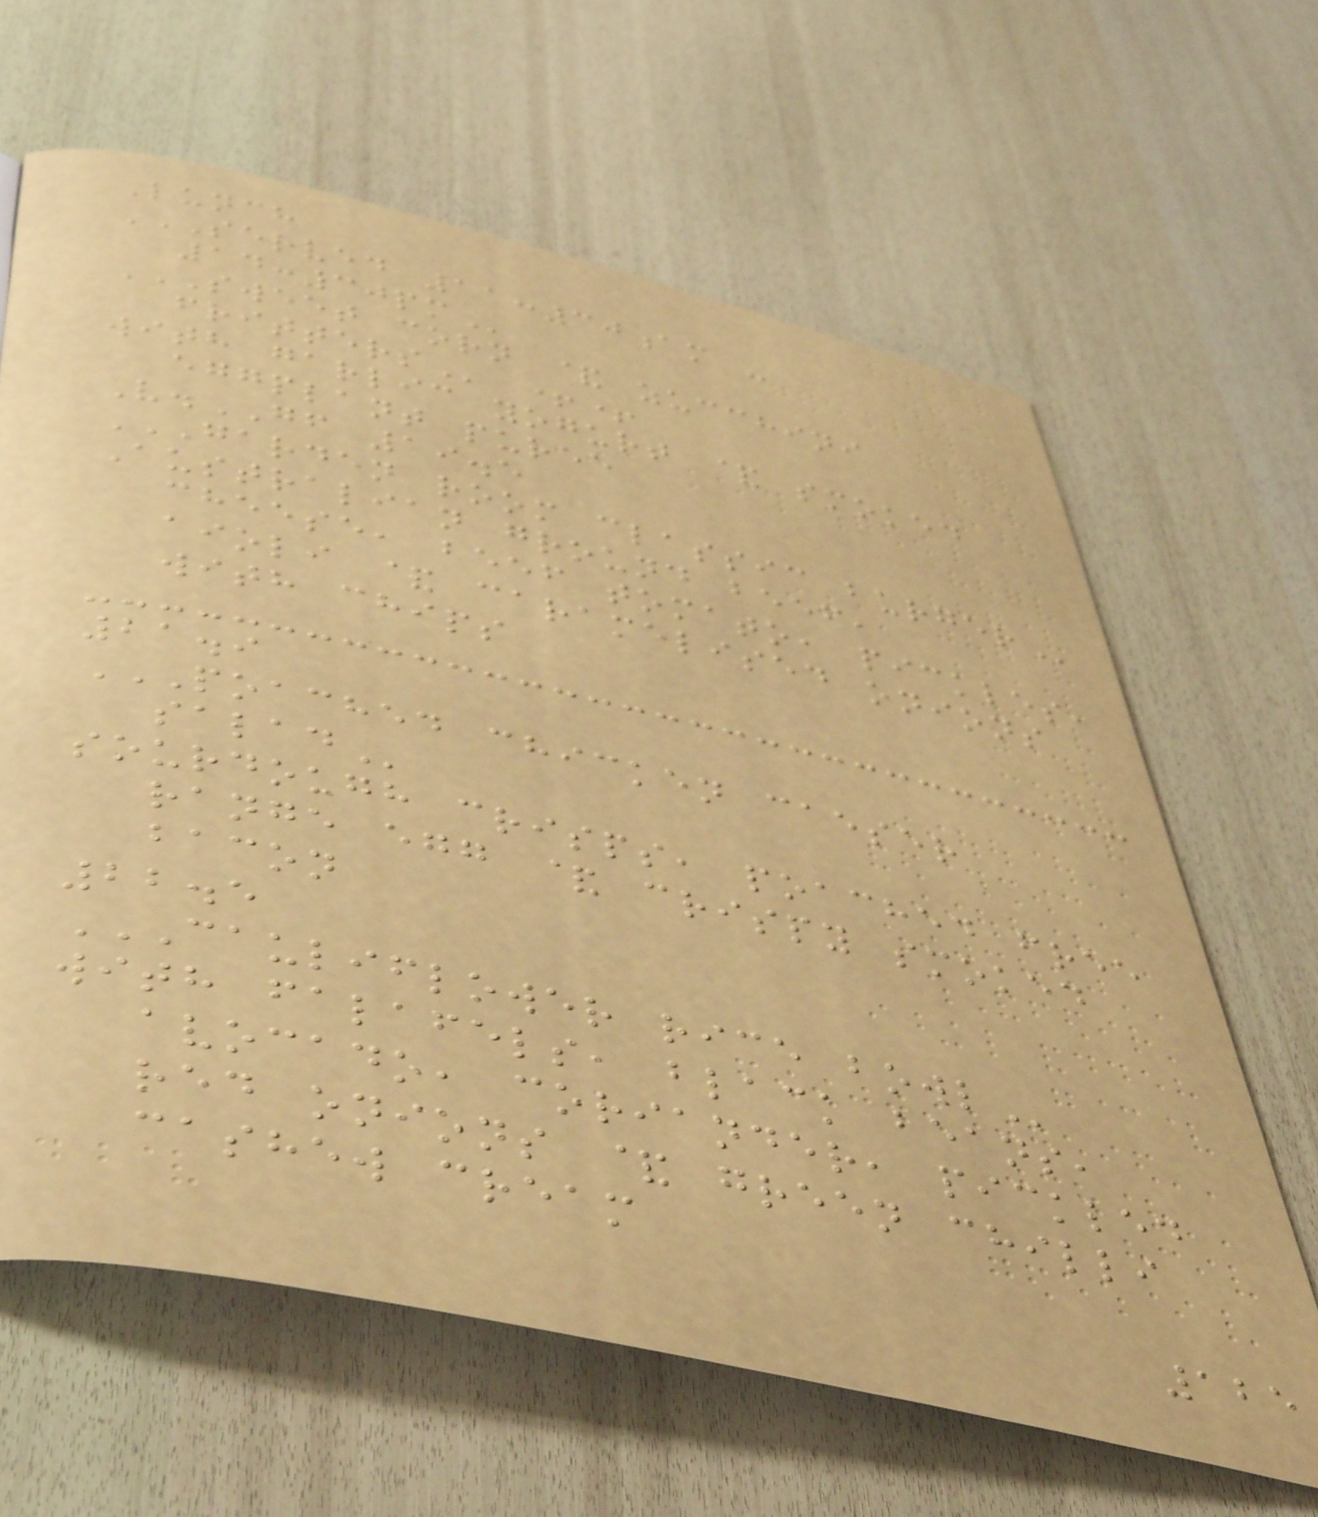Lunch
SERVED 11:30AM -
14:30PM
SWEET CORN & ZUCCHINI
FRITTERS ++
with garlic yogurt & smoked
eggplant puree
V.GF 19.5
GARDEN ROOM CLASSIC BURGER
Australian ground beef,
cheese, beef tomato, pickles,
aioli & caramelised onions
with chips
21.9
POACHED CHICKEN CAESER
SALAD
sourdough crisps, poached free
range egg & crispy smoked
bacon
22.5
CAULIFLOWER RICE BOWL
with falafels, black beans,
avocado, coriander, pickled
red onions & green chilli
cashew cream
125
